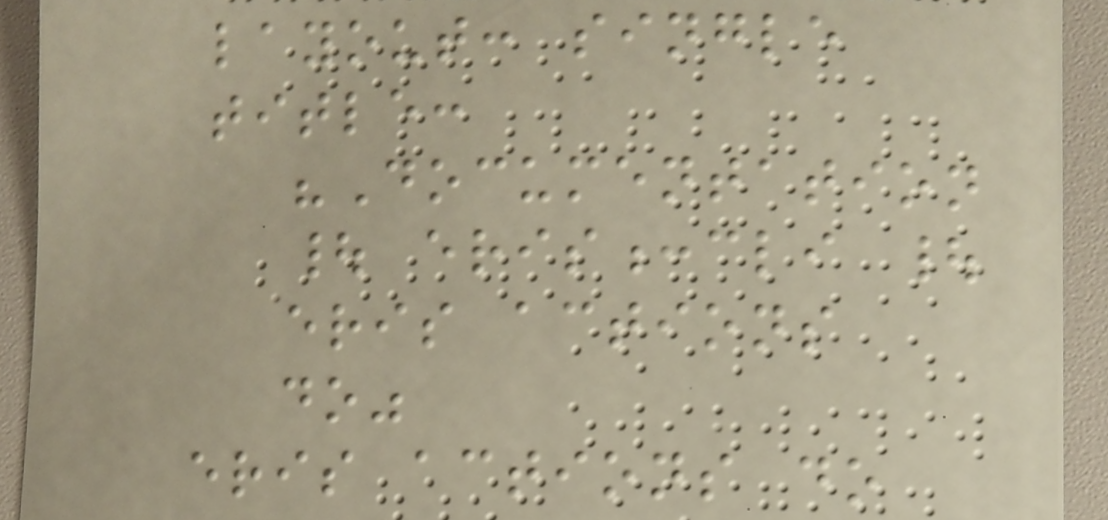layout: single
title:
"Documentation
| eris:cli |
eris actions
do"
eris actions do
